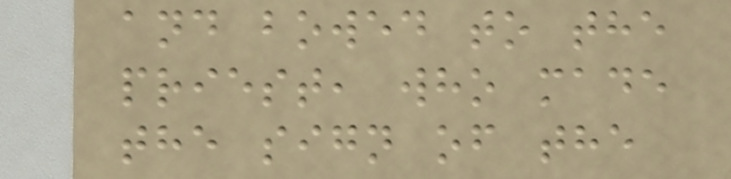and bowed to the
priest, who made
the sign of the
